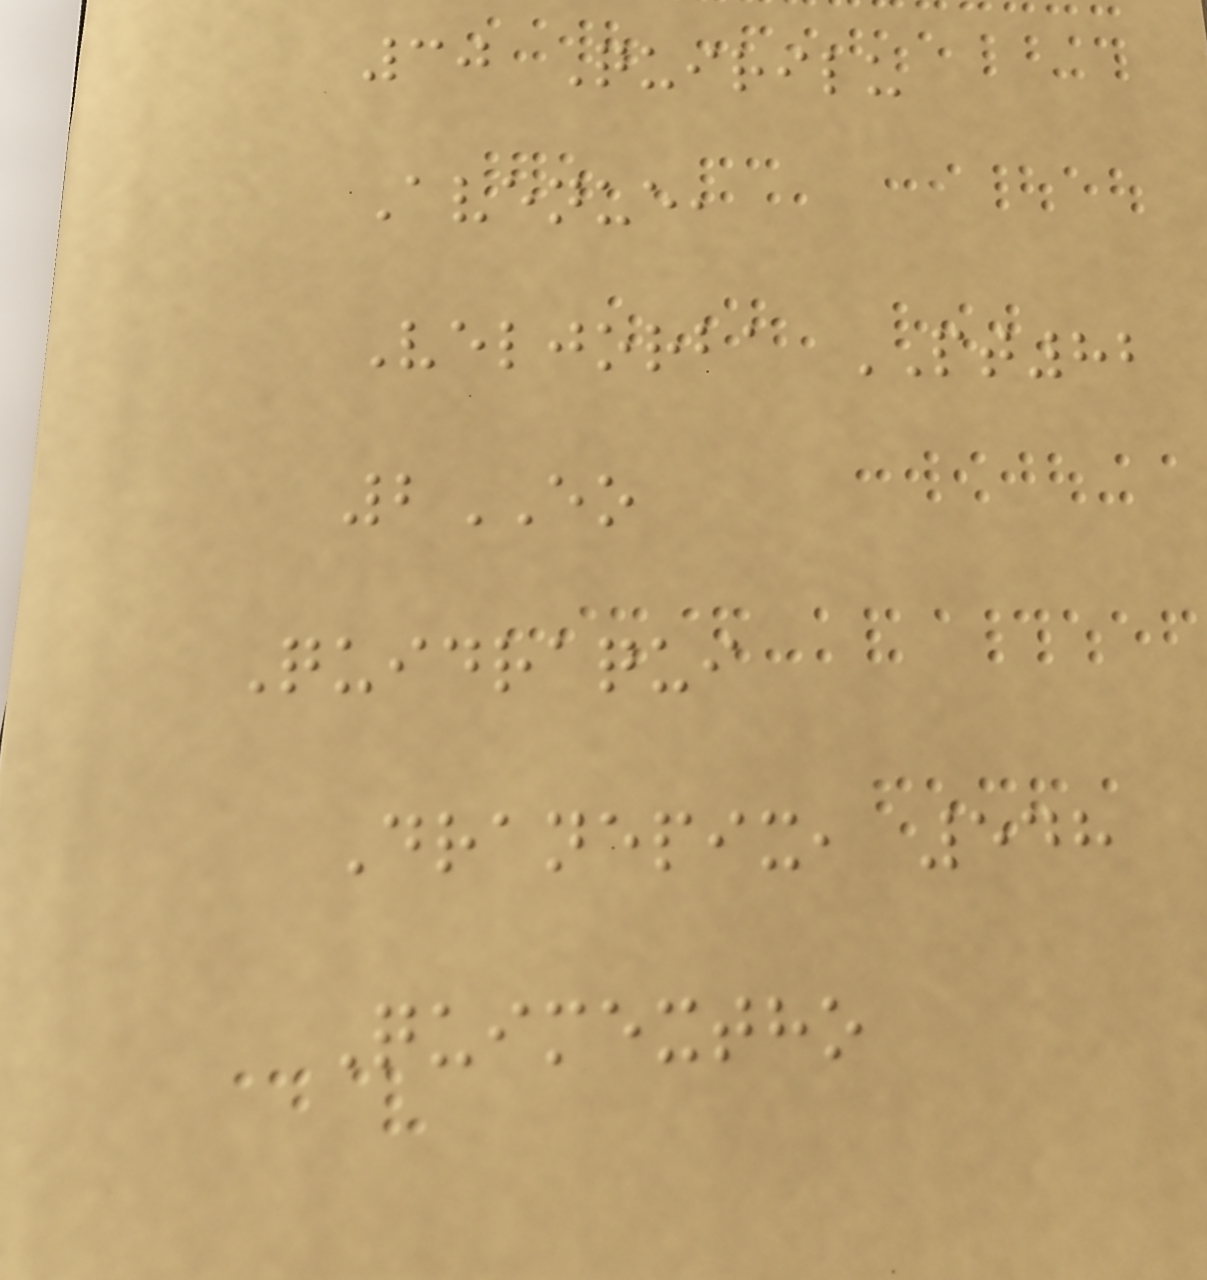30 Quirilu
Avenue,
Veljorba PT82
2EO
Quidraqui
Dranepix, 548
Quimextho
